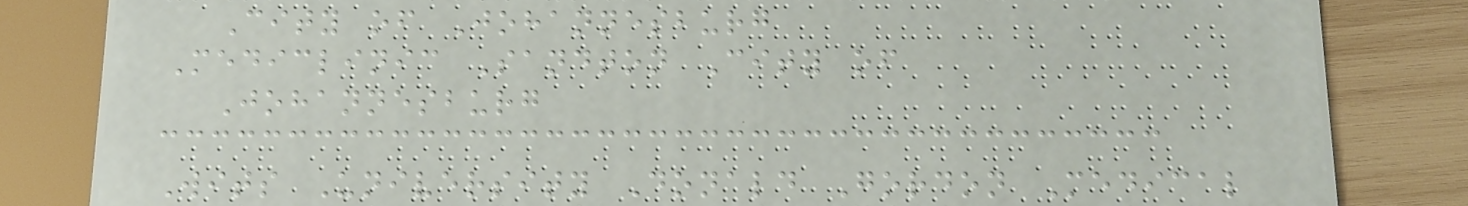City of Johannesburg
Mediclinic Sandton City of
Johannesburg
Wits University Donald Gordon Medical
